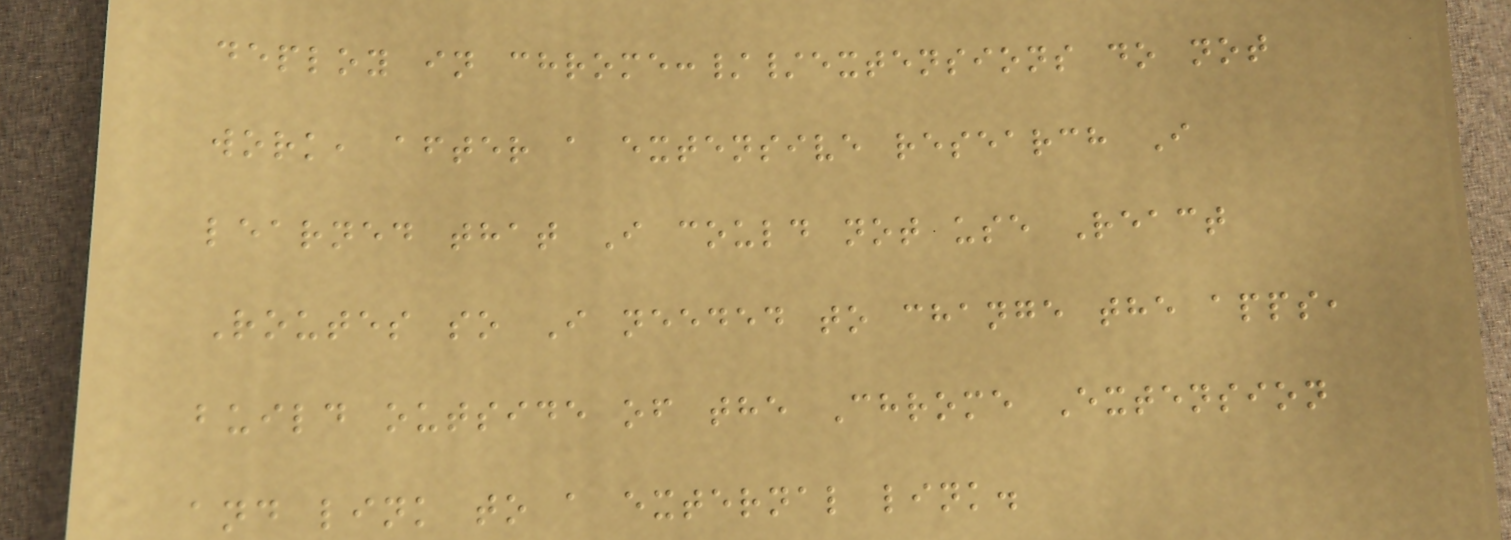deploy in chrome://extensions do not
work, after a extensive research I
learned that I could not use React
Routes so I needed to change the apps,
build outside of the Chrome Extension
and link to a external link.
